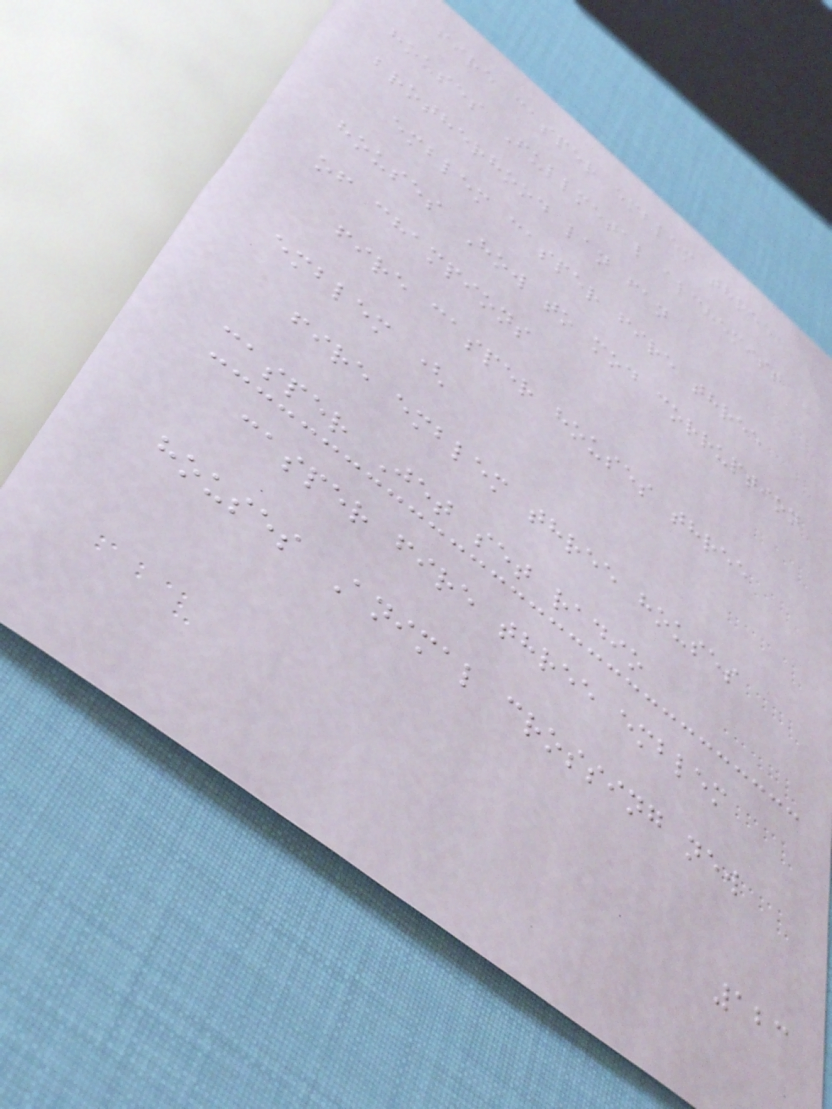fire casper emblem three
houses Fullmetal alchemist
brotherhood lan fan
emblem casper fire three
houses How to mod corruption
of champions
fire casper houses three
emblem (
fire emblem three houses
casper Jet set radio
casper fire three emblem
houses Animal crossing new
123
